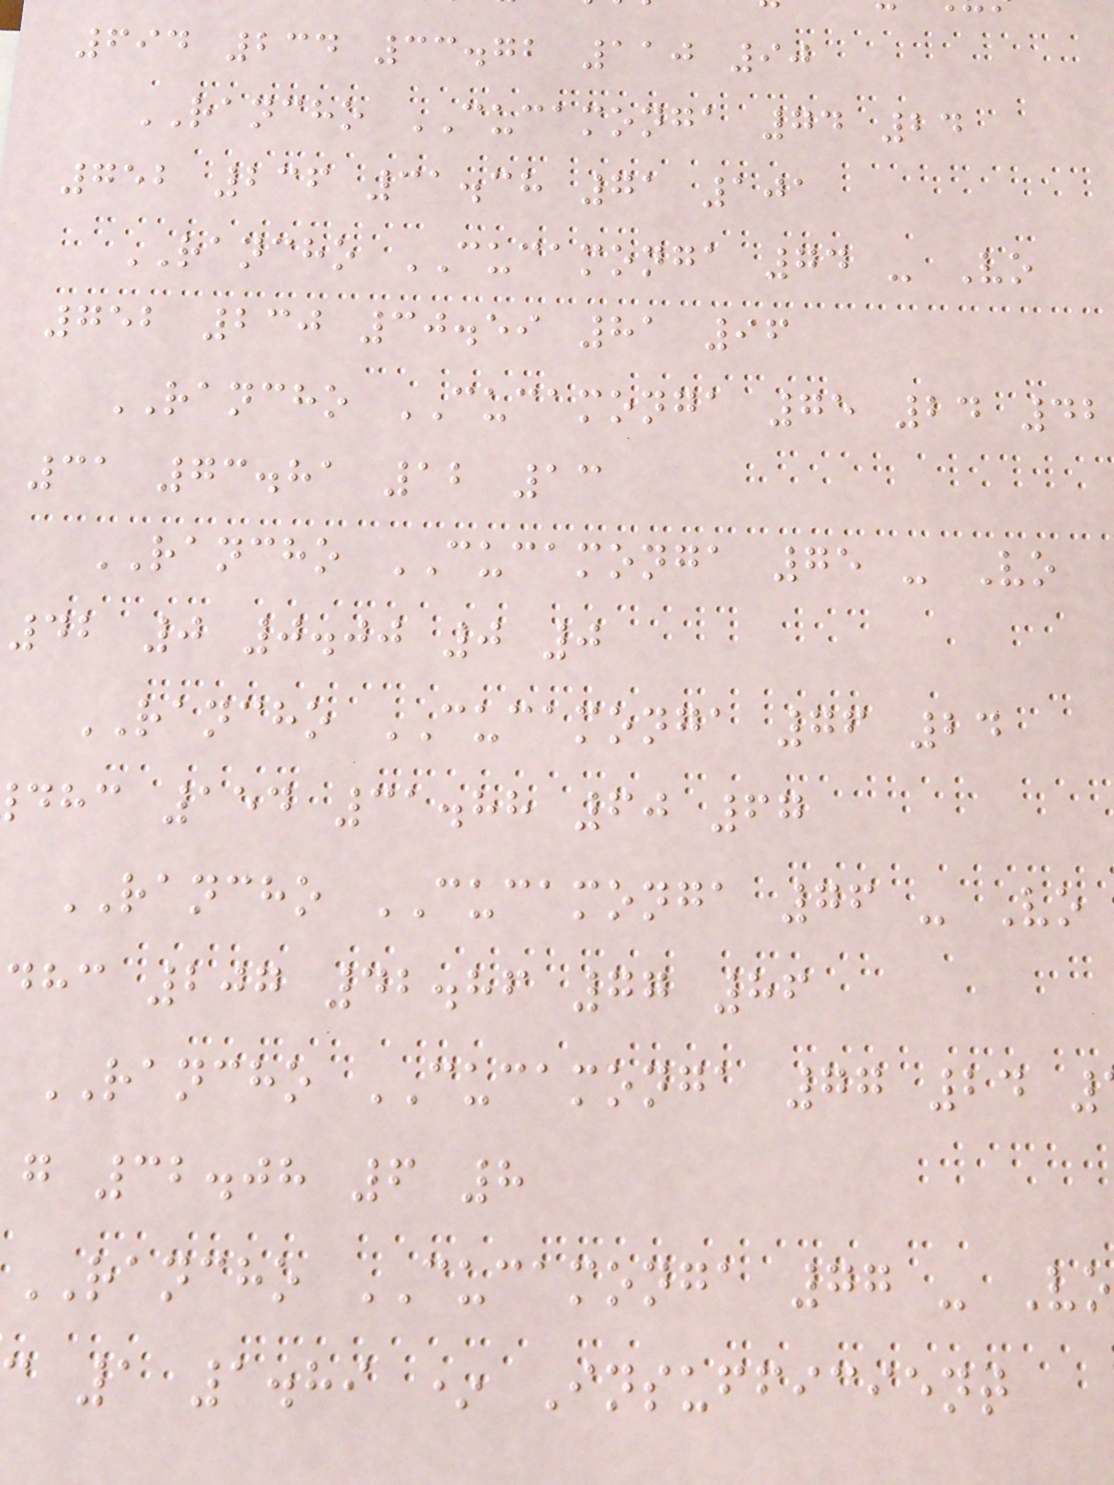694 234 33.72 110 90
RANCHO CUCAMONGA 74 24
752 236 31.38 71 101
RANCHO CUCAMONGA 74 - Vo
752 230 30.59 81 96
RANCHO CUCAMONGA 75 24 42
31 73.81 12 13
RANCHO CUCAMONGA 75 - Vo
42 0 0.00 0 0
RANCHO CUCAMONGA 76 24
dhc 154 31.88 60 67
RANCHO CUCAMONGA 76 - Vo
dhc 207 42.86 77 86
RANCHO CUCAMONGA 77 24
g 32.08 6 8
RANCHO CUCAMONGA 77 - Vo
1 1.89 * Insufficient
